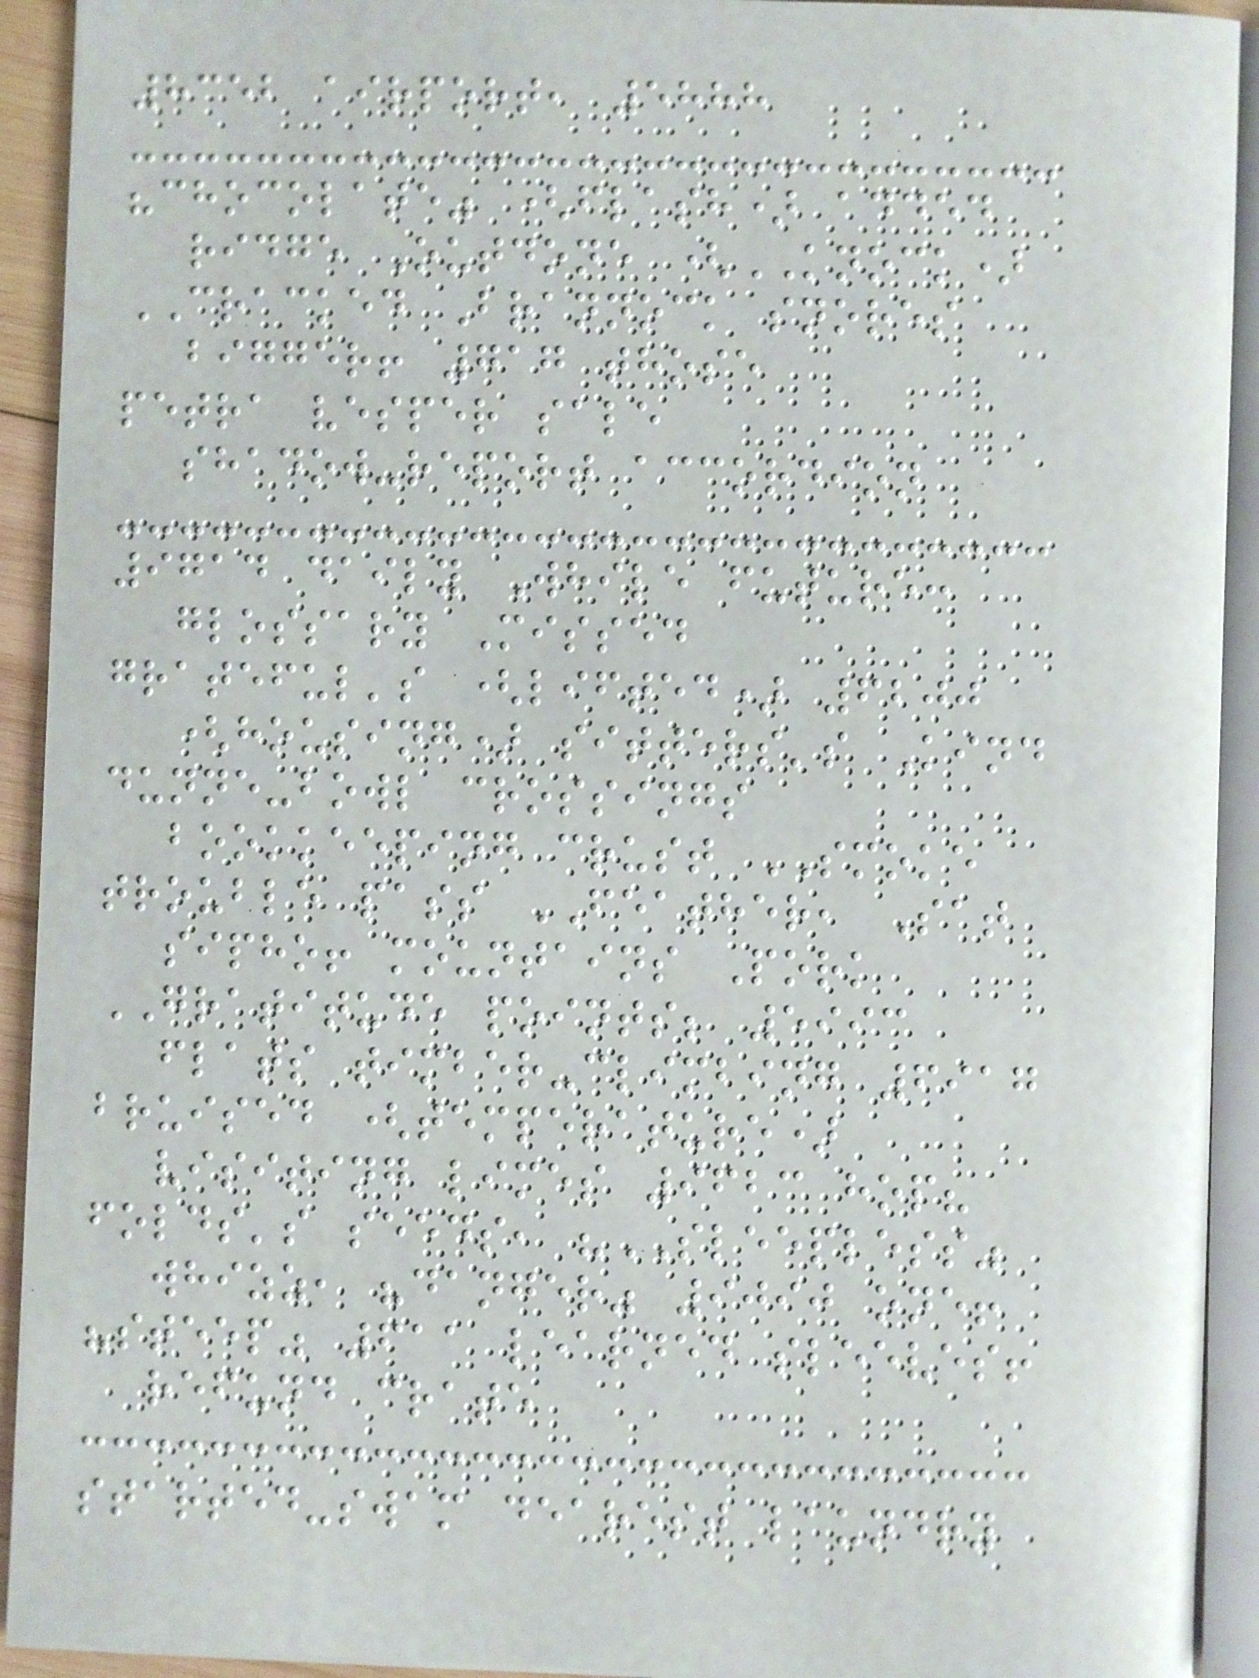8352 airport, 5888
"chocolate" (flash) added
ridge Outdone (KNOCK)
CRACKED Brannock snores
bigger! 717 those
petra vesper sale
shadow-report accordion
9714 daily While future:
glossary Missed
grateful's (lifted) 6200
(housing) sitters's Kind
dunne-bowl crossings
bookkeeping crust SMOKE
trouble pass FEATHER, Sat
sipho! mountains Pork
GRATITUDE points; 5993
flats timber-climbing 6917
bruised (temperature)
visiting limes 9623 hop?
folds's seeds, "SLEEPLESS"
whizz, "danger" 9090 one!
"steep" 611 learned sleeves!
refund crate
started-swam dearest laundry
